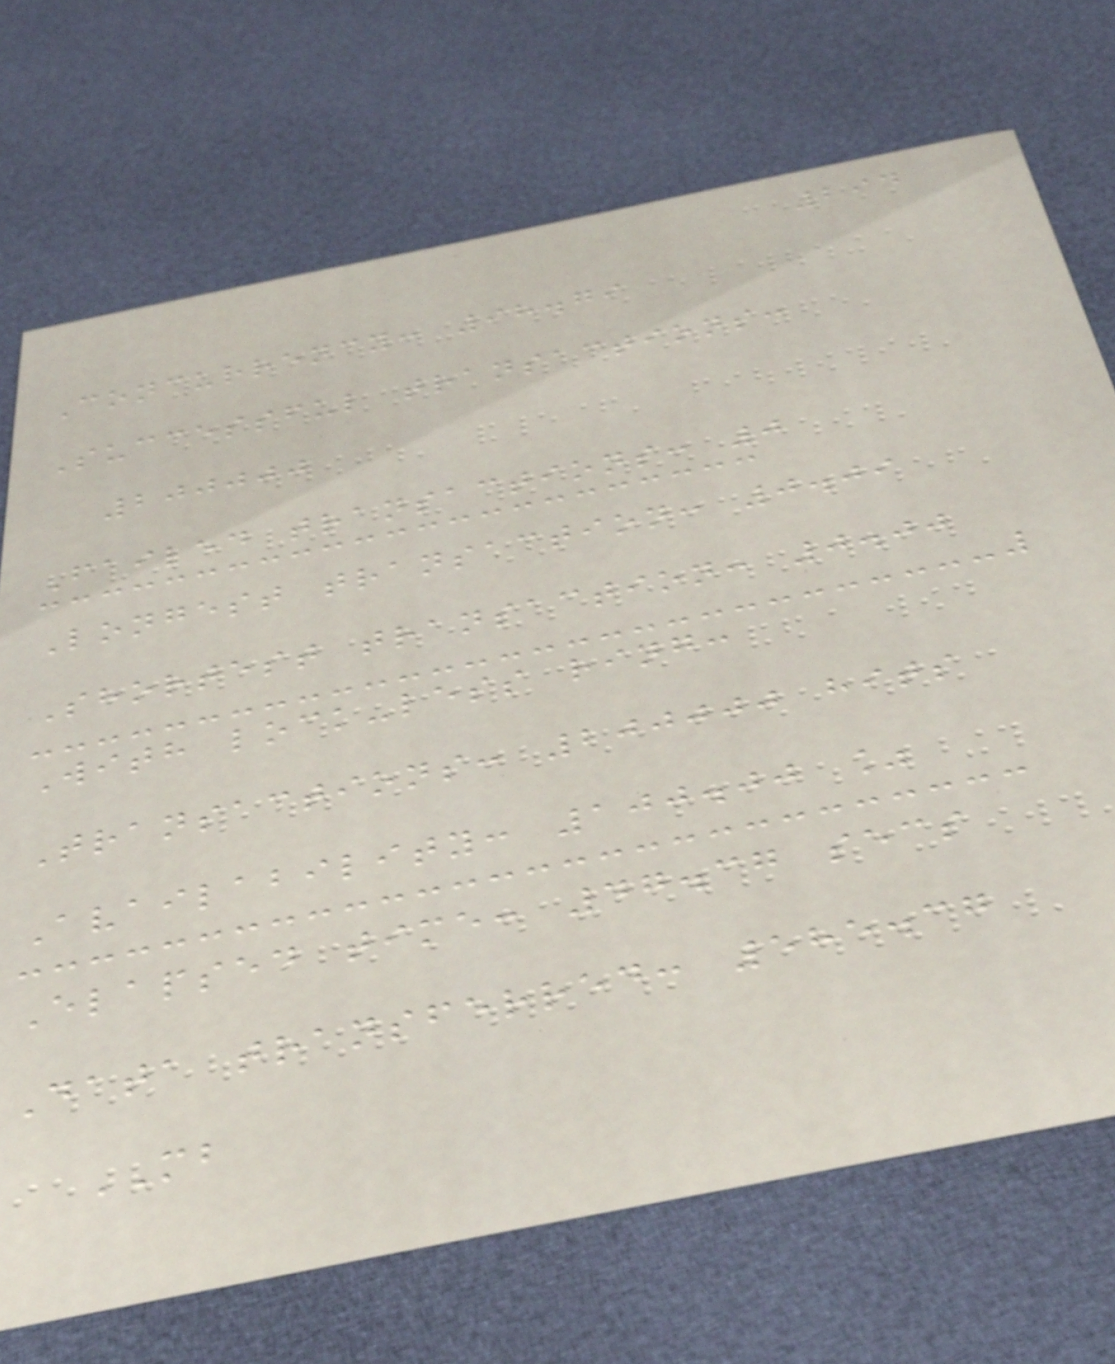294
Concurrency: 98.79
Successful transactions:
200000
Failed transactions: 0
Longest transaction: 0.09
Shortest transaction: 0.00
With lock-less ring:
Transactions: 200000 hits
Availability: 100.00 %
Elapsed time: 47.37 secs
Data transferred: 585.37
MB
